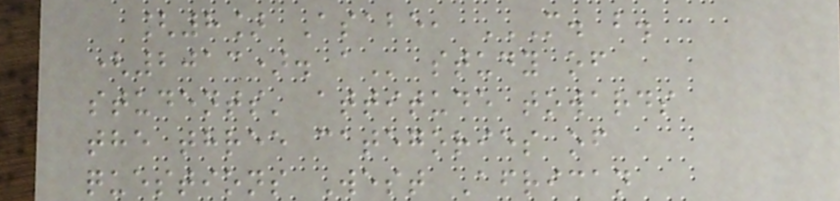[8] Asabe, M. B.
(2013). A study of
students' attitude towards
the three categories of
questions West African
